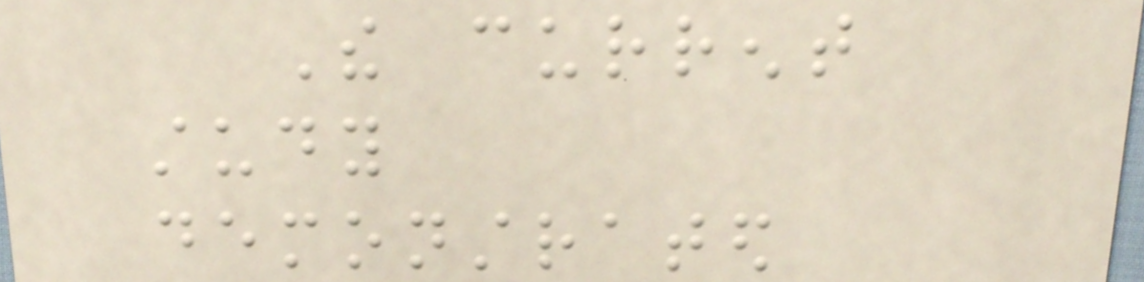The current
study
demonstrated
